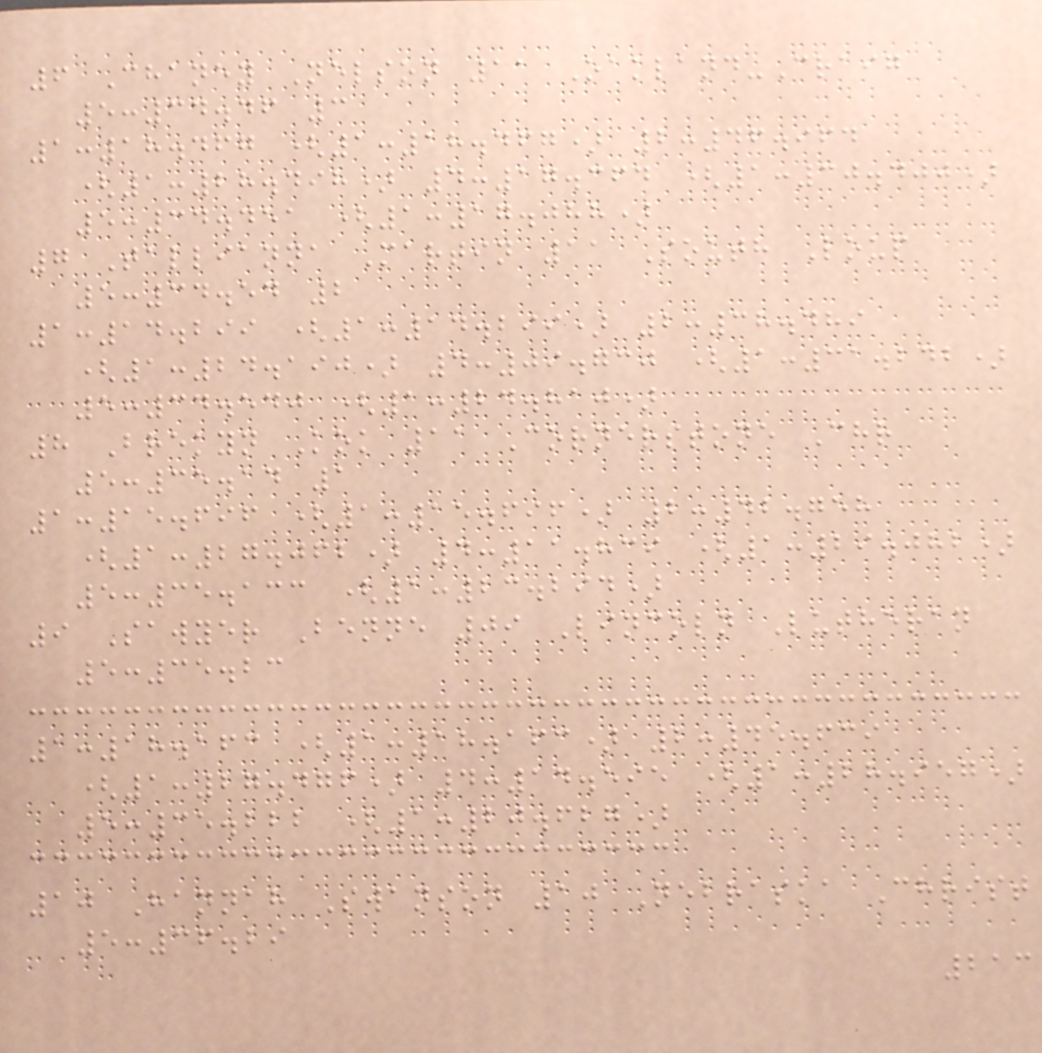6 Chaney Nelson 11 Oakland-Craig
5:34.46 3
1:18.467 (1:18.467) 2:46.964
(1:28.498) 4:17.364 (1:30.400)
5:34.451 (1:17.088)
7 Tallianna Martin 11 South Loup
5:34.54 2
1:14.299 (1:14.299) 2:38.489
(1:24.190) 4:09.730 (1:31.242)
5:34.540 (1:24.810)
8 Brekyn Kok 11 Cornerstone Chr
5:35.14 1
1:15.696 (1:15.696) 2:42.758
(1:27.062) 4:11.839 (1:29.082)
5:35.133 (1:23.294)
9 Sawyer Benne 09 Lincoln Lutheran
5:35.23
1:18.163 (1:18.163) 2:45.639
(1:27.476) 4:14.595 (1:28.957)
5:35.222 (1:20.627)
10 Hannah Swanson 10 Nebraska Christ
5:36.29
213
